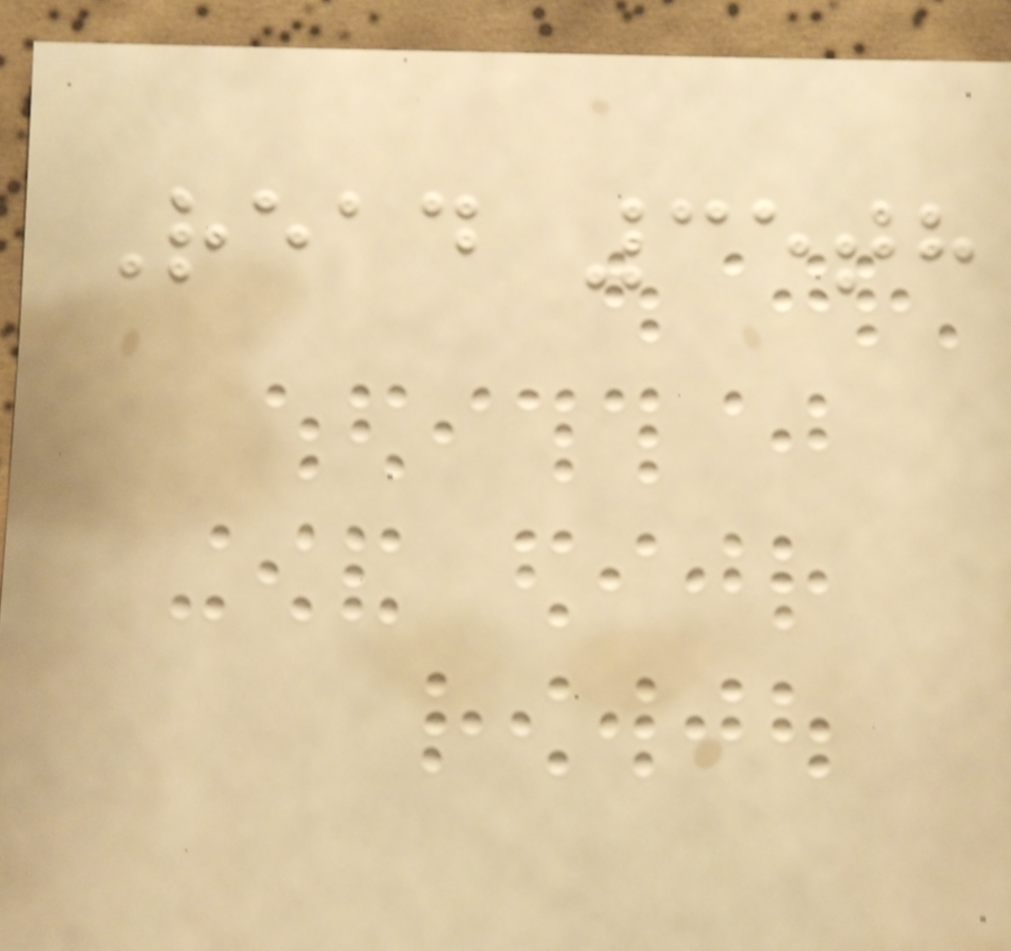Read 35th
